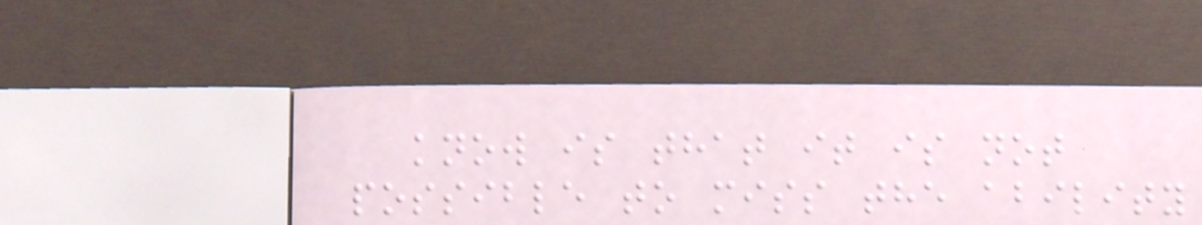know is that it is not
possible to miss the ability
